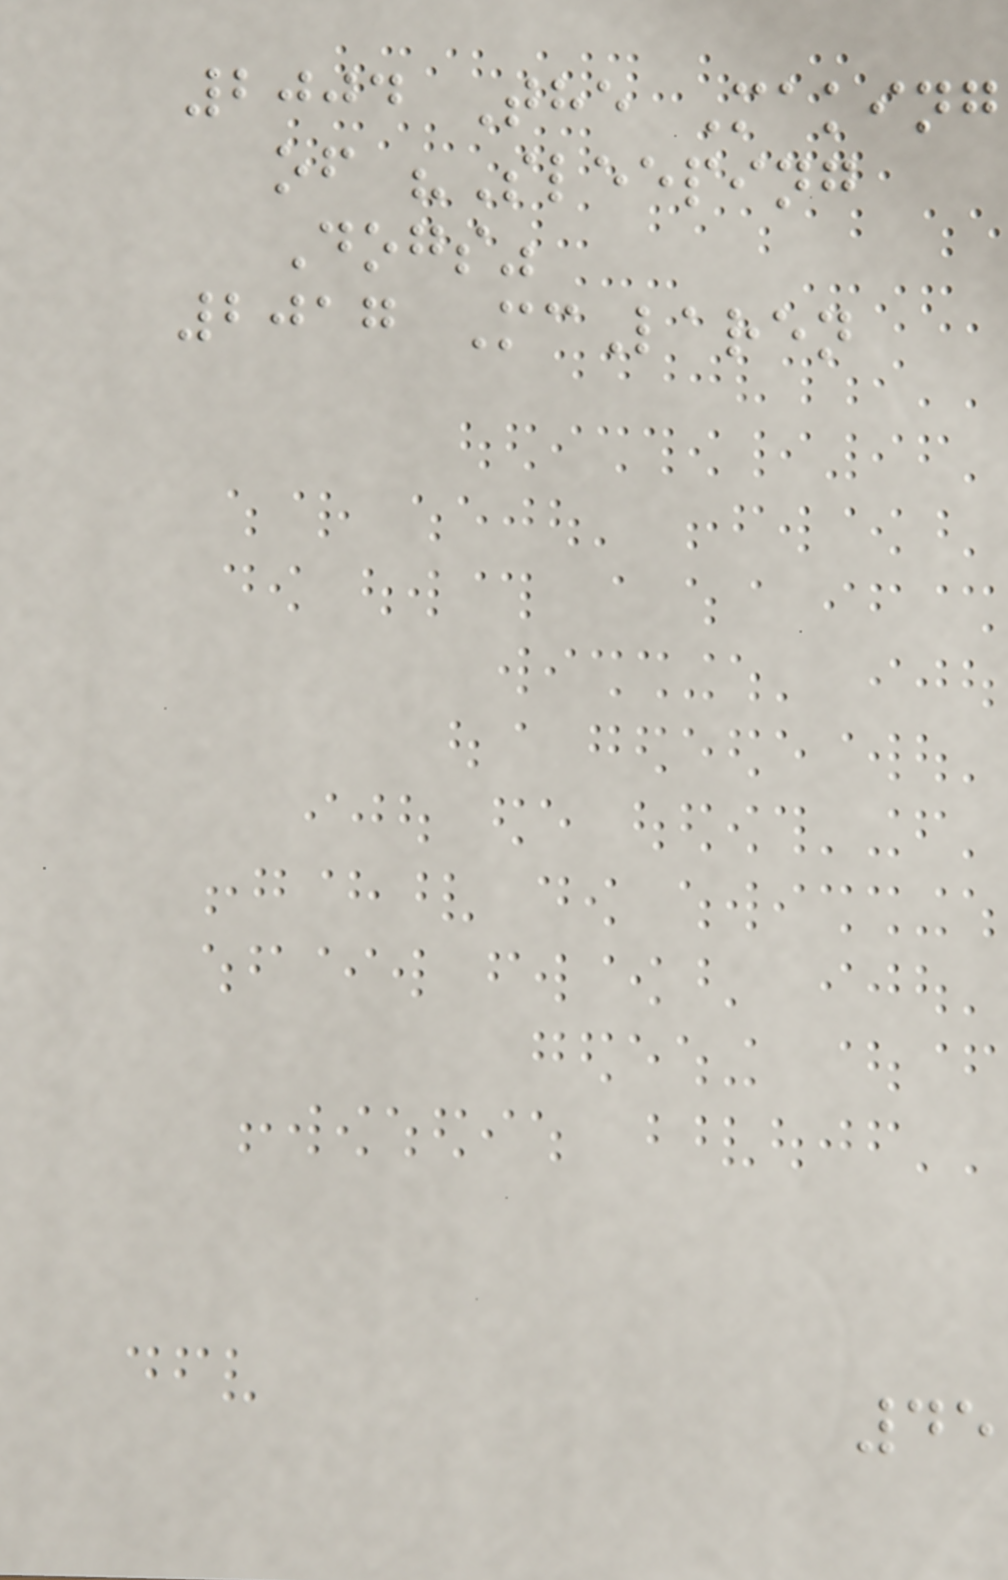2004 The Making
of "Sleeping
Dogs"
2017 McLaren
45
